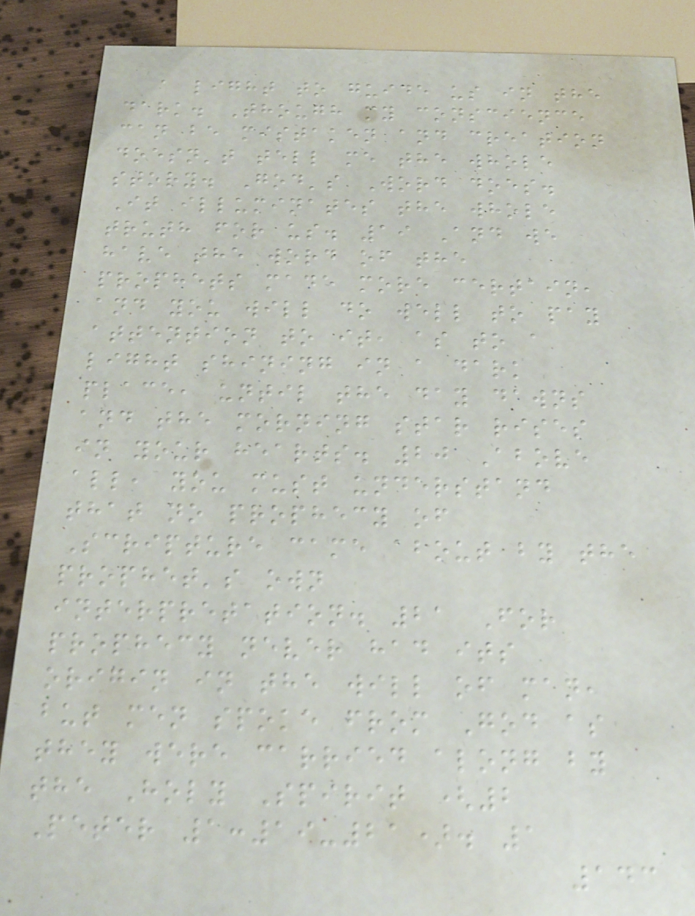a light to guide us in the
dark. Though my conscience
can be mistaken and creation
doesn't tell me the whole
story. God's Word does.
It illuminates the whole
truth for us. 19 And we
have the word of the
prophets made more certain,
and you will do well to pay
attention to it, as to a
light shining in a dark
place, until the day dawns
and the morning star rises
in your hearts. 20 Above
all, you must understand
that no prophecy of
Scripture came about by the
prophet's own
interpretation. 21 For
prophecy never had its
origin in the will of man,
but men spoke from God as
they were carried along by
the Holy Spirit (2
Peter 1:19-21). 1
143
